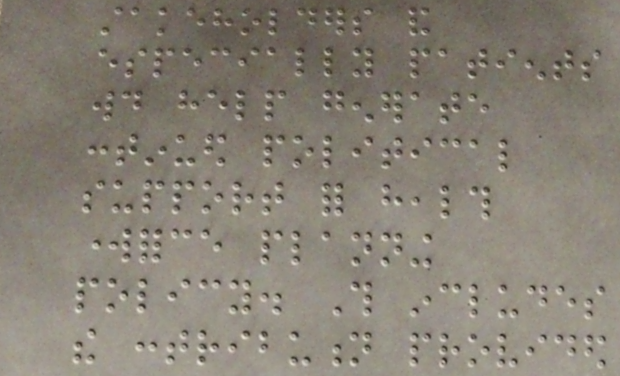stakeholders and
especially patients
would help generate
continued political
support for health
workforce planning
policy. This includes
the contribution provided
